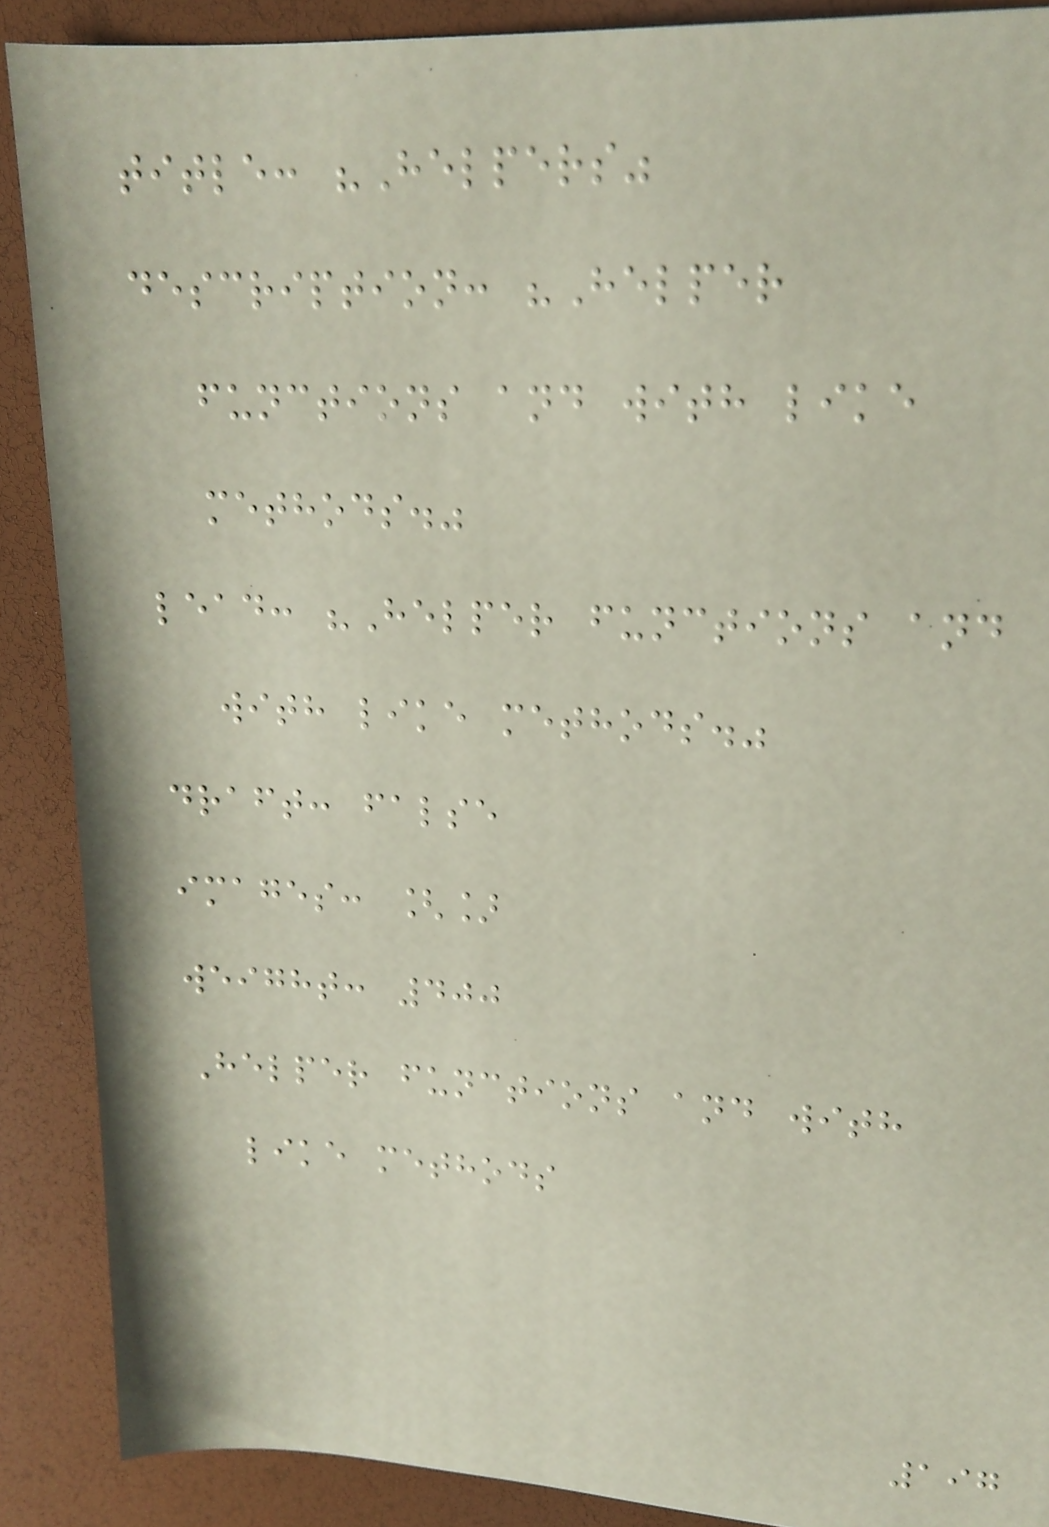title: "Helpers"
description: "Helper
functions and with like
methods."
lead: "Helper functions and
with like methods."
draft: false
images: []
weight: 400
Helper functions and with
like methods
197
